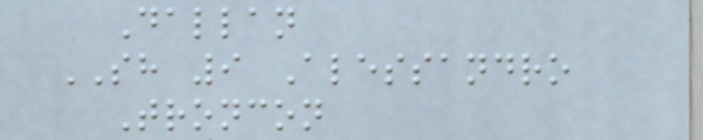Dallan
SH 9 Alessandro
Troncon
